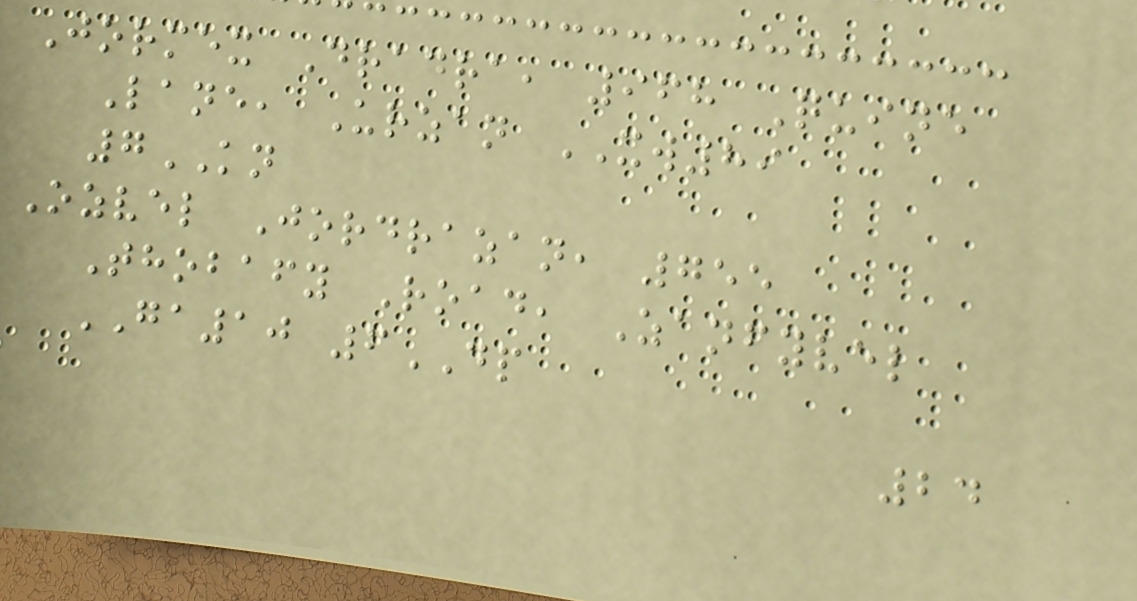Jormex Dradra, 968 Quine
Lane, Urzan XW89
7KN
Ozvel Jordrazan, 755
Thobafy Road, Zanfyvel
GA10 6DP
24
